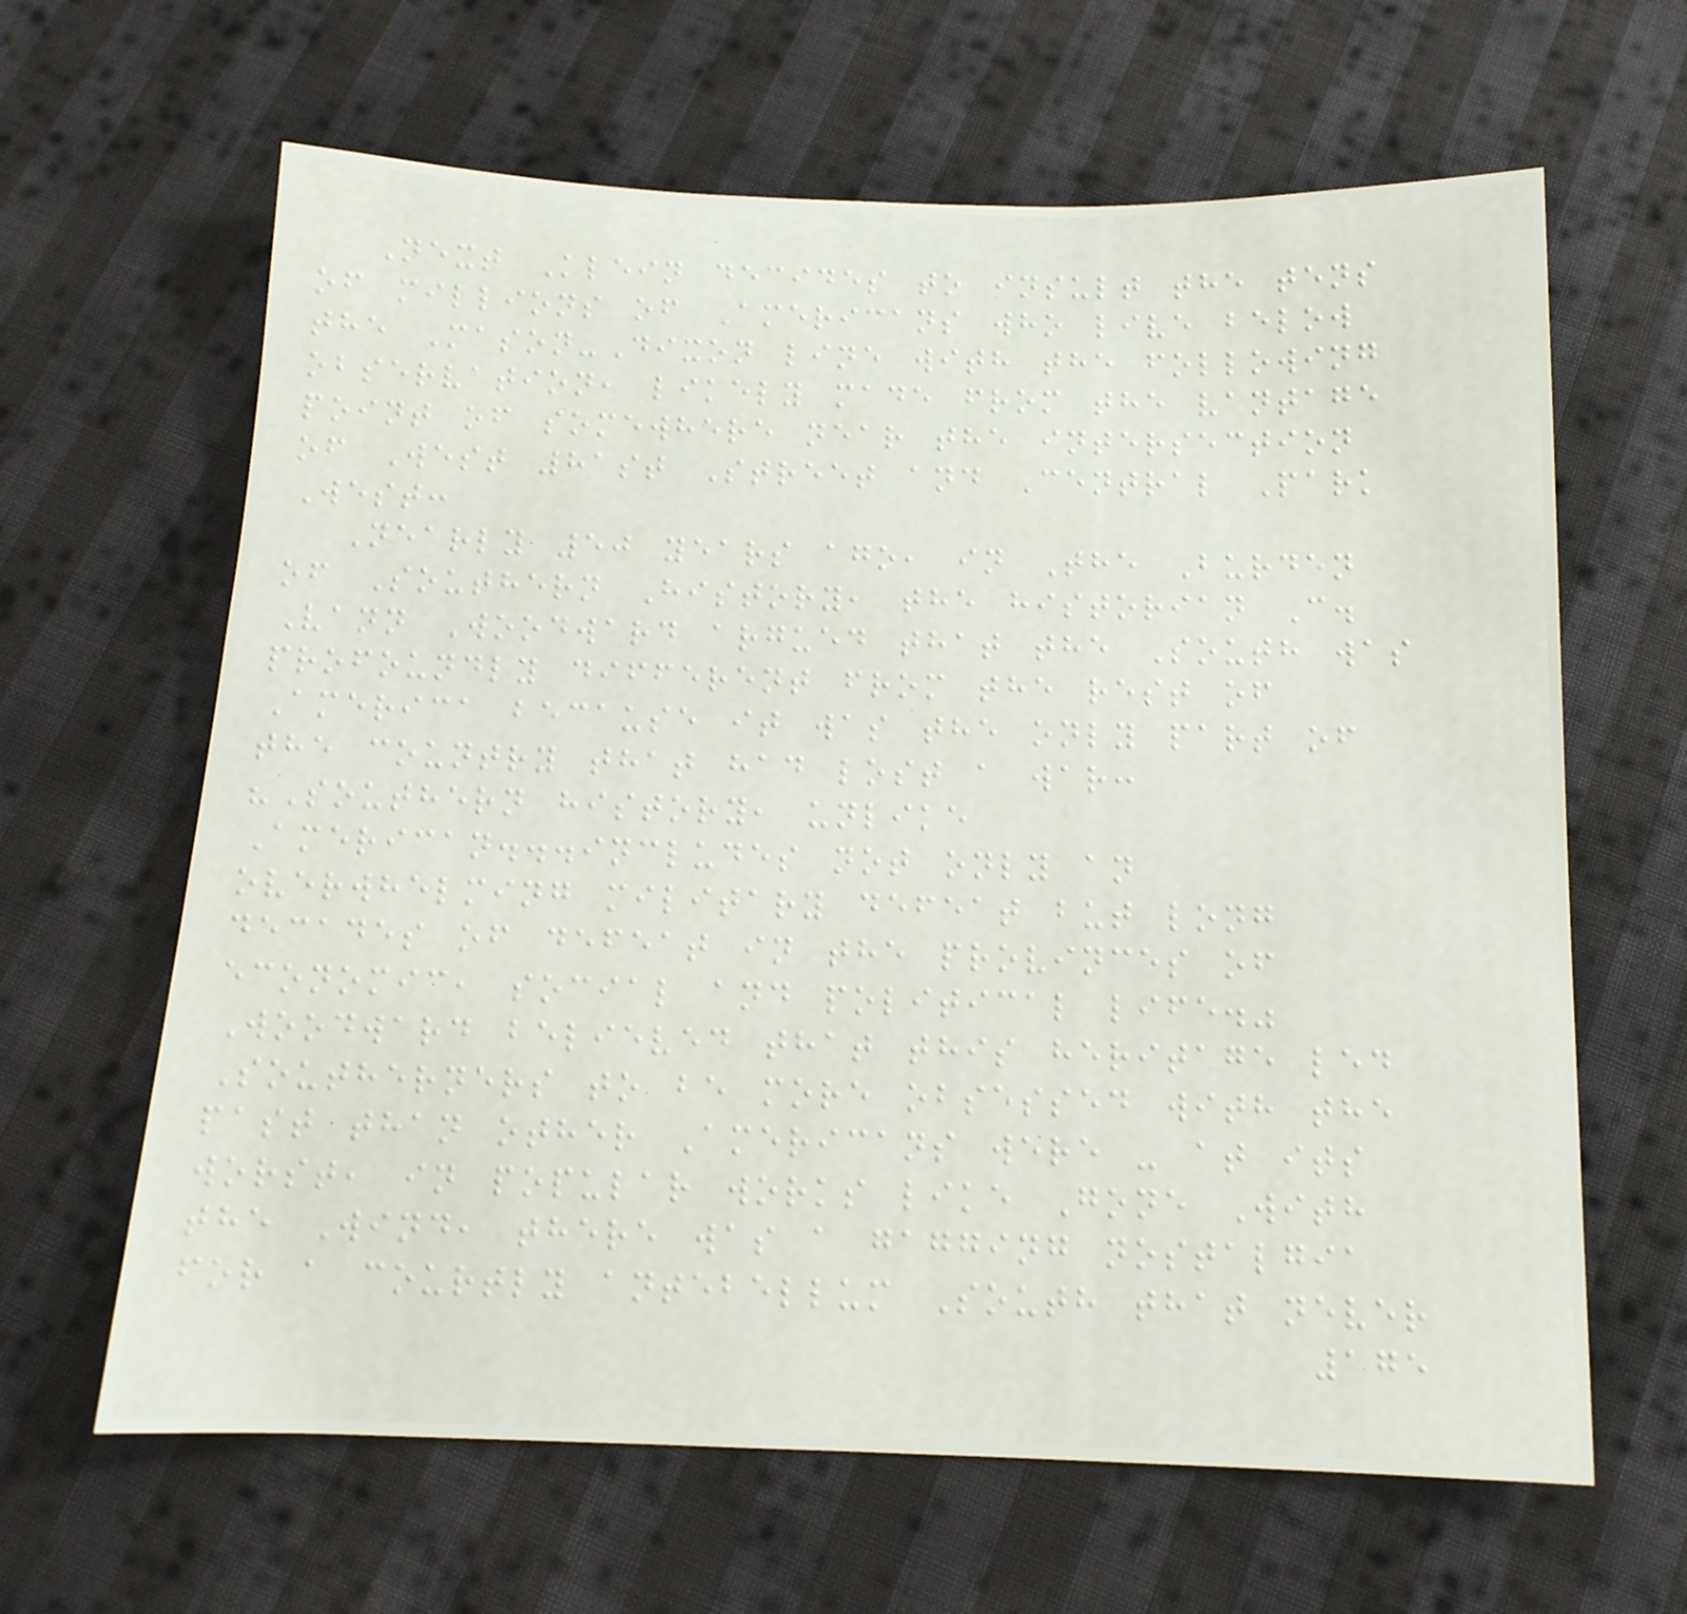Next Klein decides to insult the tens
of millions of Americans who live below
the Mason-Dixon line with the following
observation, likely made from the vantage
point of somewhere near the intersection
of West 81st Street and Central Park
West:
Nearly 50 years ago, in The Burden
of Southern History, the historian C.
Vann Woodward argued that the South was
profoundly different from the rest of
America because it was the only part of
the country that had lost a war:
"Southern history, unlike
American...includes not only an
overwhelming military defeat but long
decades of defeat in the provinces of
economic, social and political life."
Woodward believed that this heritage led
Southerners to be more obsessed with the
past than other Americans were - at its
worst, in popular works like Gone With
the Wind, there was a gagging nostalgia
for a courtly antebellum South that never
175
